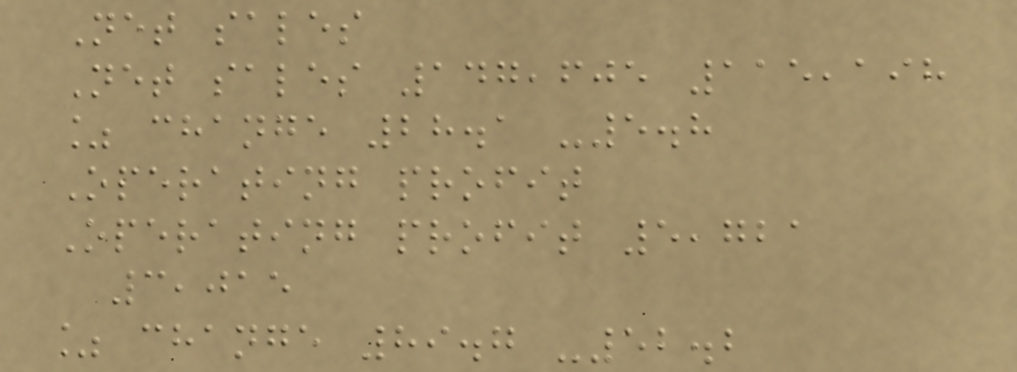Net sales
Net sales 147,605 115,198
% change 28.1 -5.8
Operating profit
Operating profit 5,721
3,015
% change 89.7 -52.2
